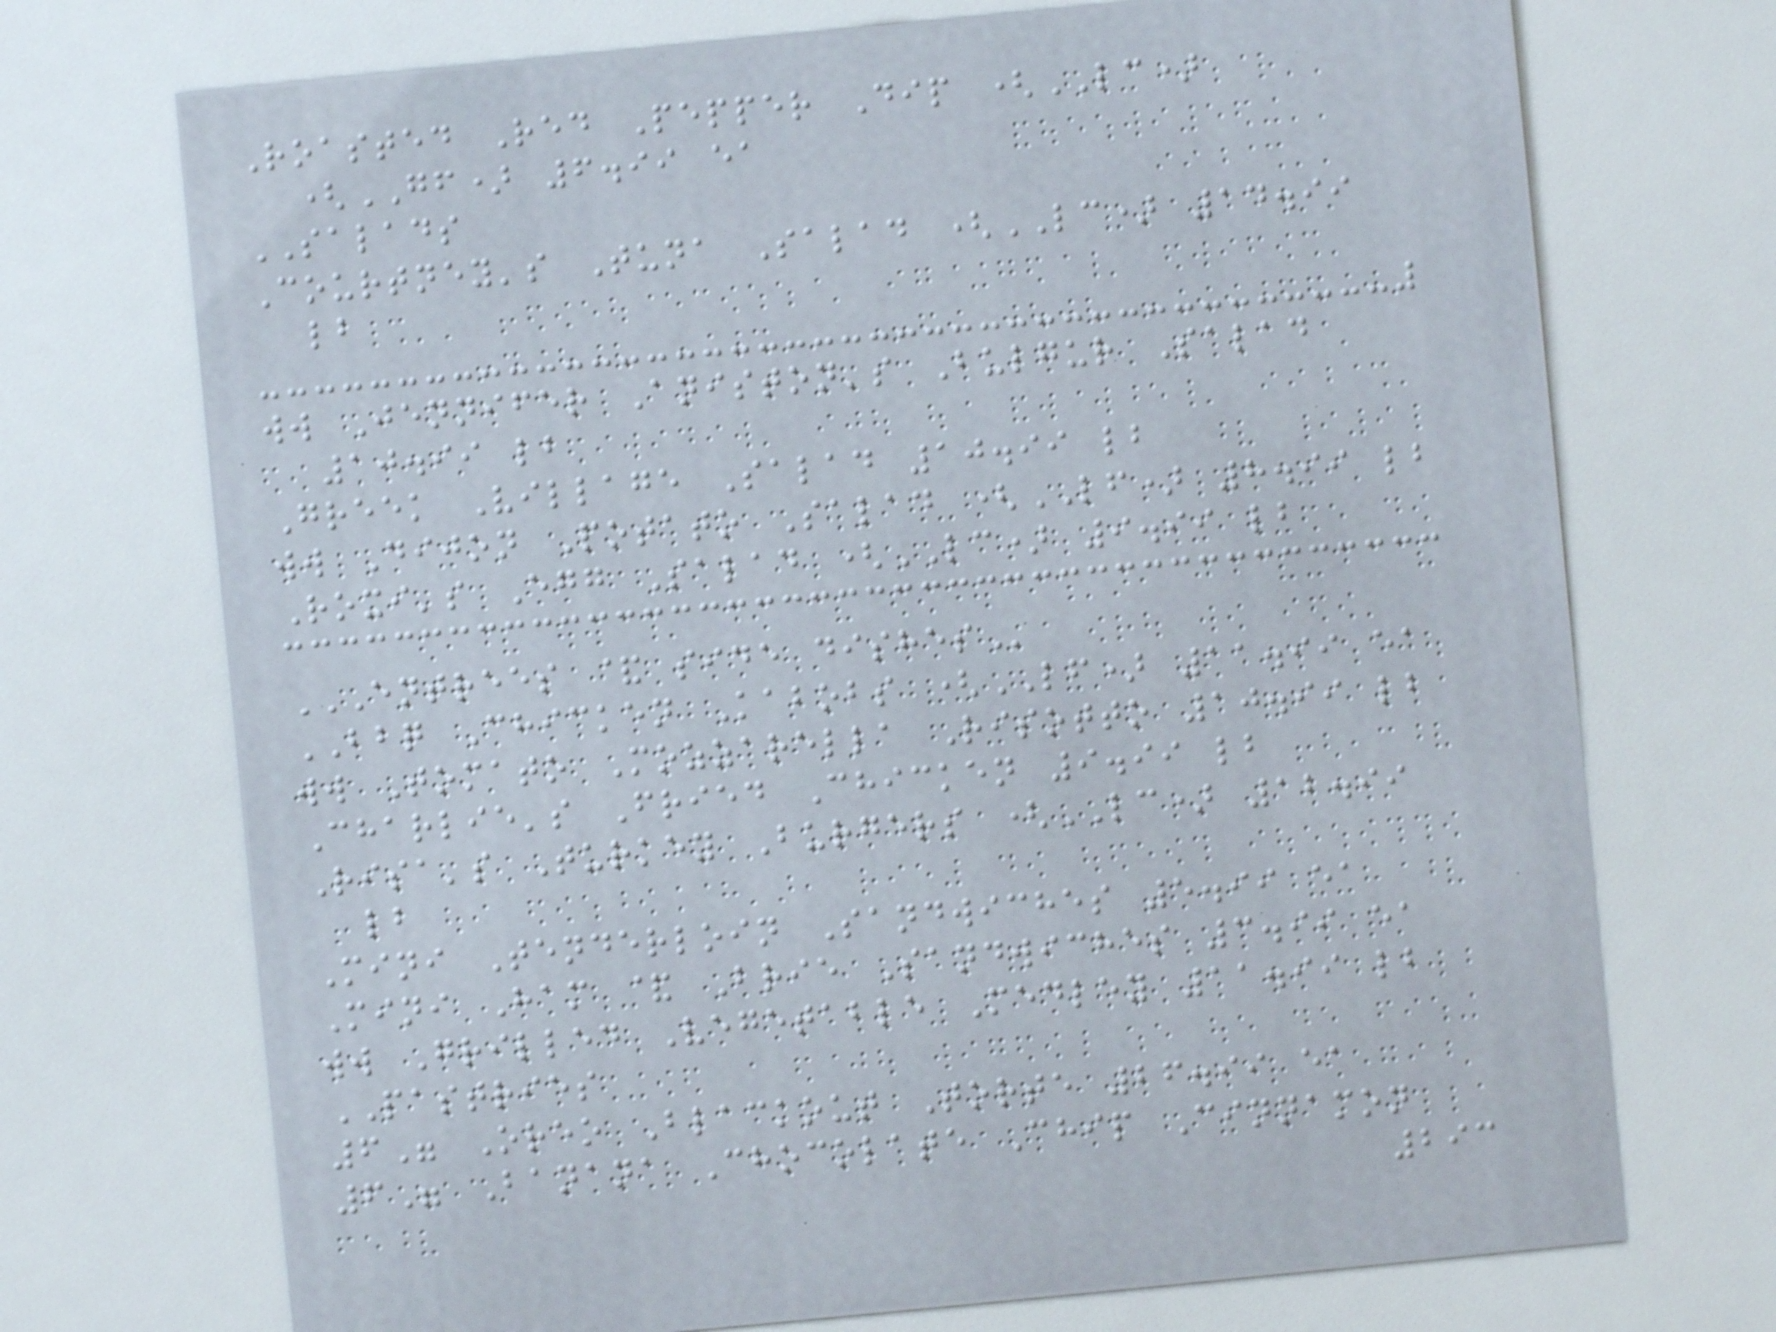Roasted Red Pepper Dip (LC)
(GF) 6.99 ea
SALADS
Courtney's Tuna Salad (LC) 14.99
lb
ww Jennifer Aniston's Bulgur Salad
10.99 lb
Greek Village Salad 10.99 lb
ww Dijon Potato Salad (LF) 8.99 lb
Roxi's Egg Salad (LC) 9.99 lb
ENTREES & SIDE DISHES
BBQ Chicken Kabobs (LF) 11.99 ea
ww Tomato Mozzarella Risotto 10.99 lb
Charlie's Fried Chicken 9.99 lb
Risa's Turkey Burgers (LC) 12.99
lb
Mini Tenderloin Sandwiches 5.99 ea
Mini Ham & Brie Sandwiches 3.99 ea
ww Grilled Vegetable Medley 11.99 lb
PASTRIES
6" Oreo Blackout Torte 26.99 ea
6" Banana Chocolate Chip Cinnamon
293
